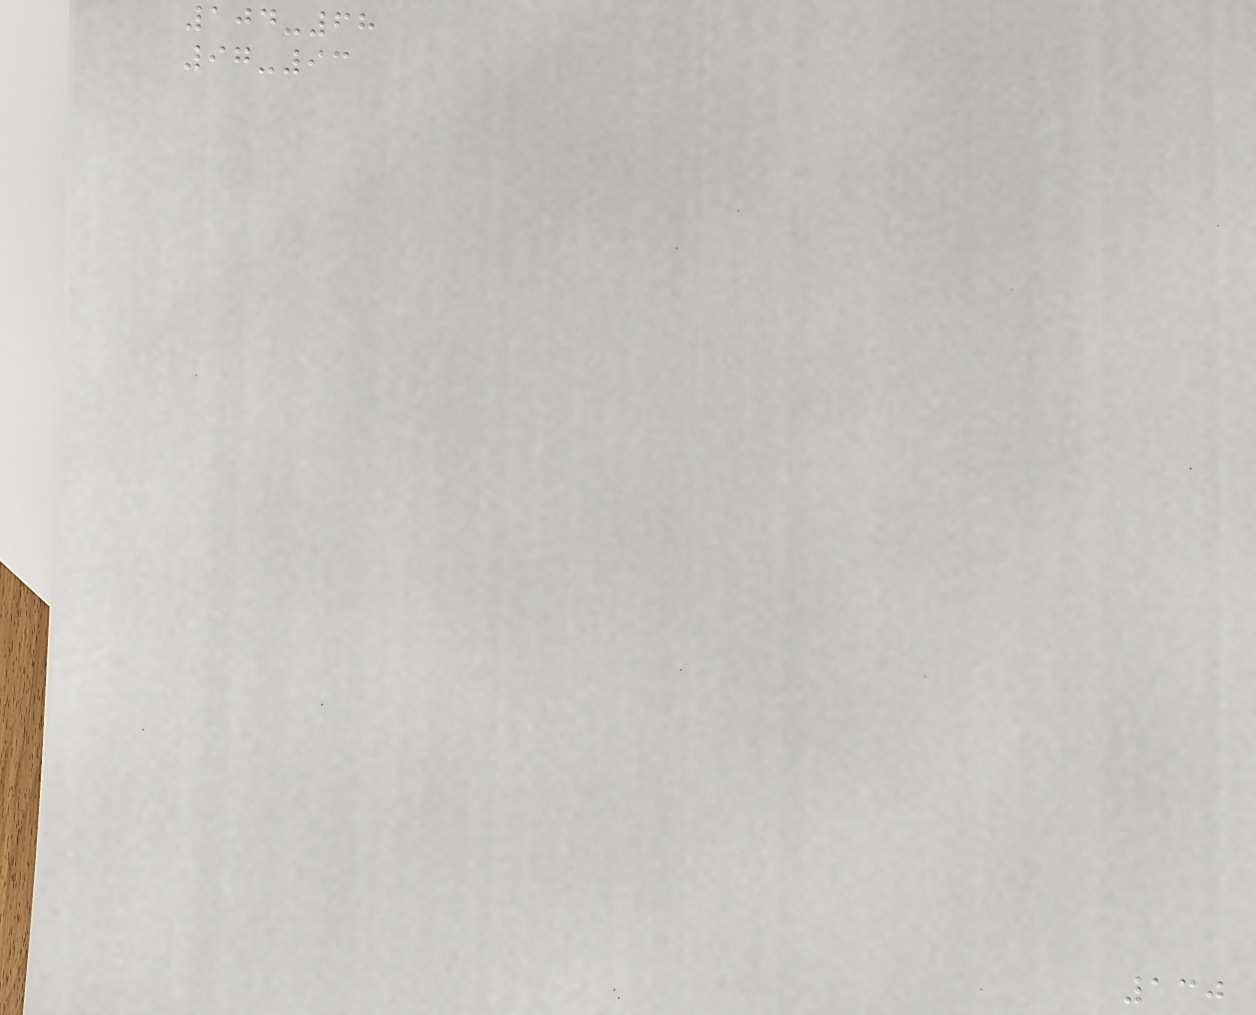104-68
97-93
130
